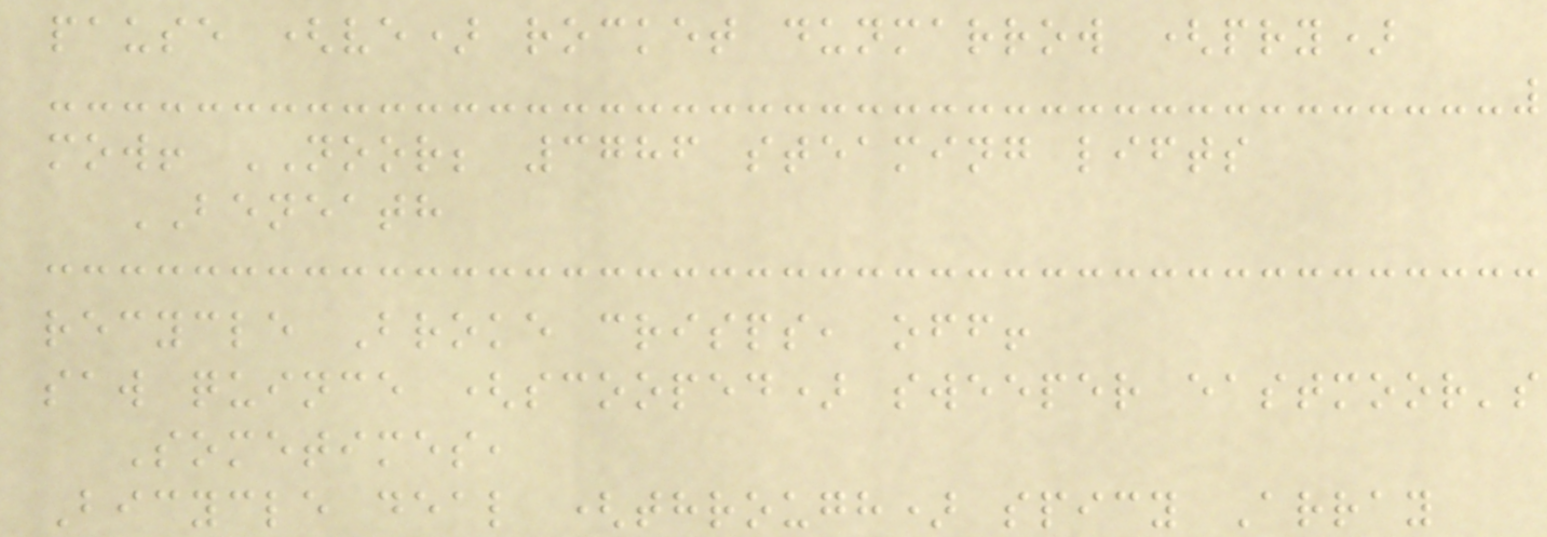pause (ve) rocket dunmarrow (pry)
mow! NOOR; 3786 steaming lifts
BENEATH
recycle Broke crisps, off!
saw quince (scooped) sweeper eastmoor's
Sometimes,
Bicycle deal (through) spicy Array
